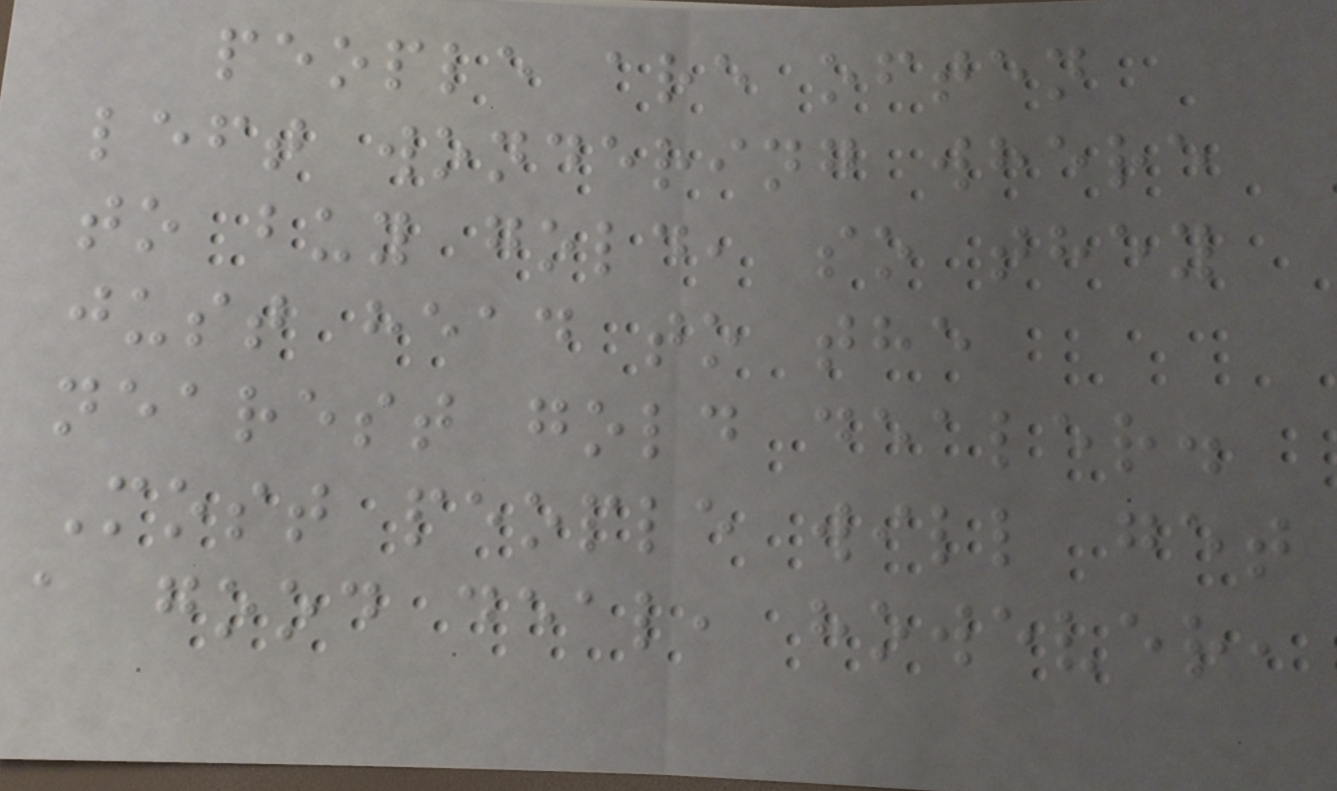people are often
left wondering where
to buy gold, so they
just head to the
nearest gold dealer.
Most people will get
a good deal, however,
